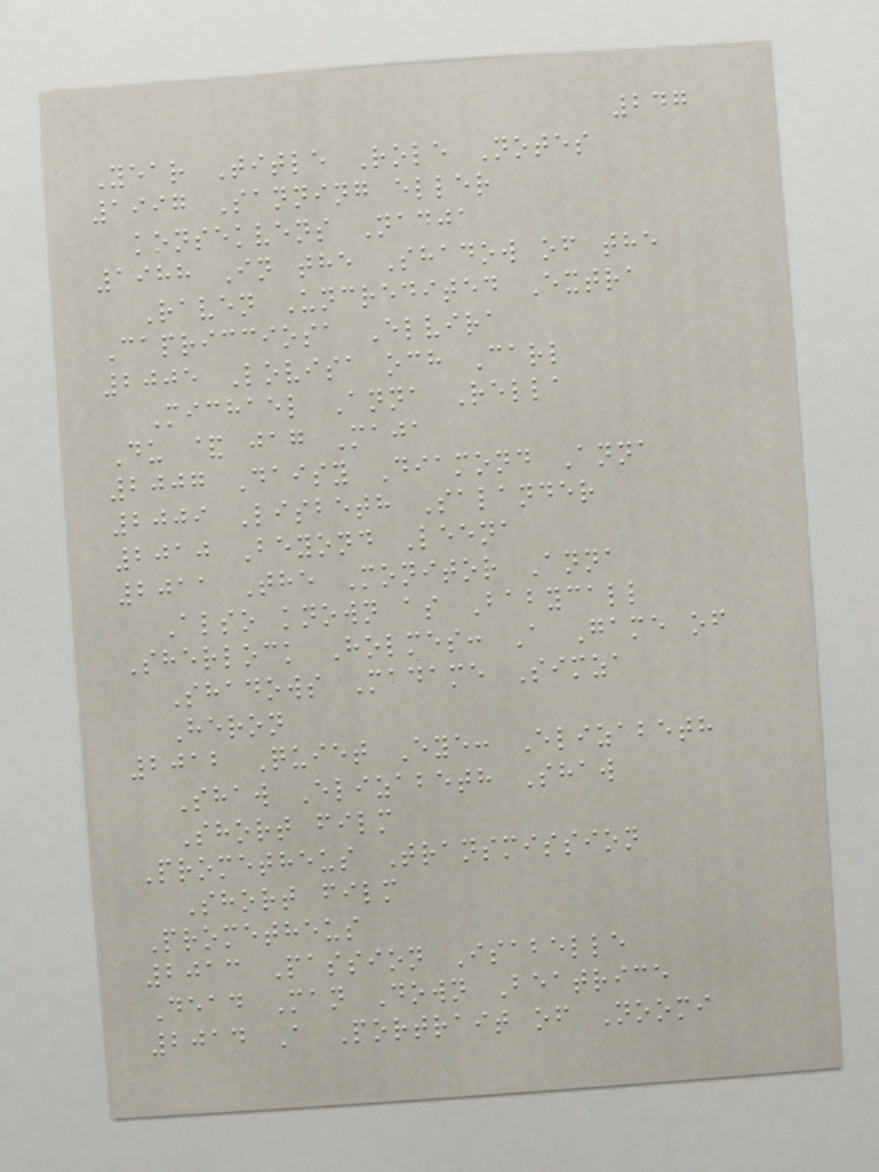247
Year Title Role Notes
1997 Sanning eller
konsekvens Nadja
1988 In the Shadow of the
Raven Uncredited Extra
Capricciosa Elvira
2005 Lovisa och Carl
Michael Anna Rella
Du & jag Maja
2007 Daisy Diamond Anna
2009 Lisbeth Salander
2010 Beyond Leena
2011 The Monitor Anna
Also known as Babycall
Sherlock Holmes: A Game of
Shadows Madame Simza
Heron
2012 Quiet Eye: Elizabeth
Shaw Elizabeth Shaw
Short film
Prometheus Transmission
Short film
Prometheus
2013 Passion Isabelle
Dead Man Down Beatrice
2014 A Portrait of Noomi
